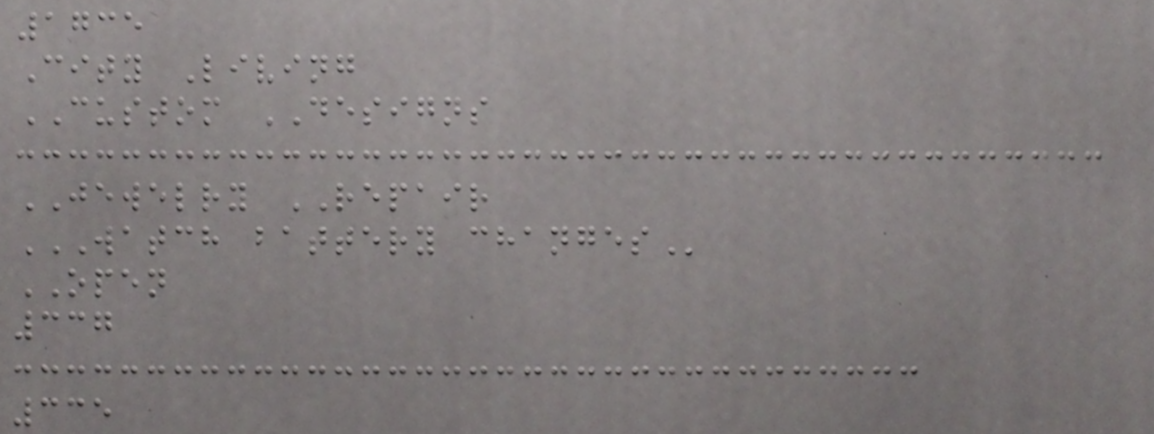1735
City Living
CUSTOM DESIGNS
JEWELRY REPAIR
WATCH BATTERY CHANGES
OPEN
337
335
